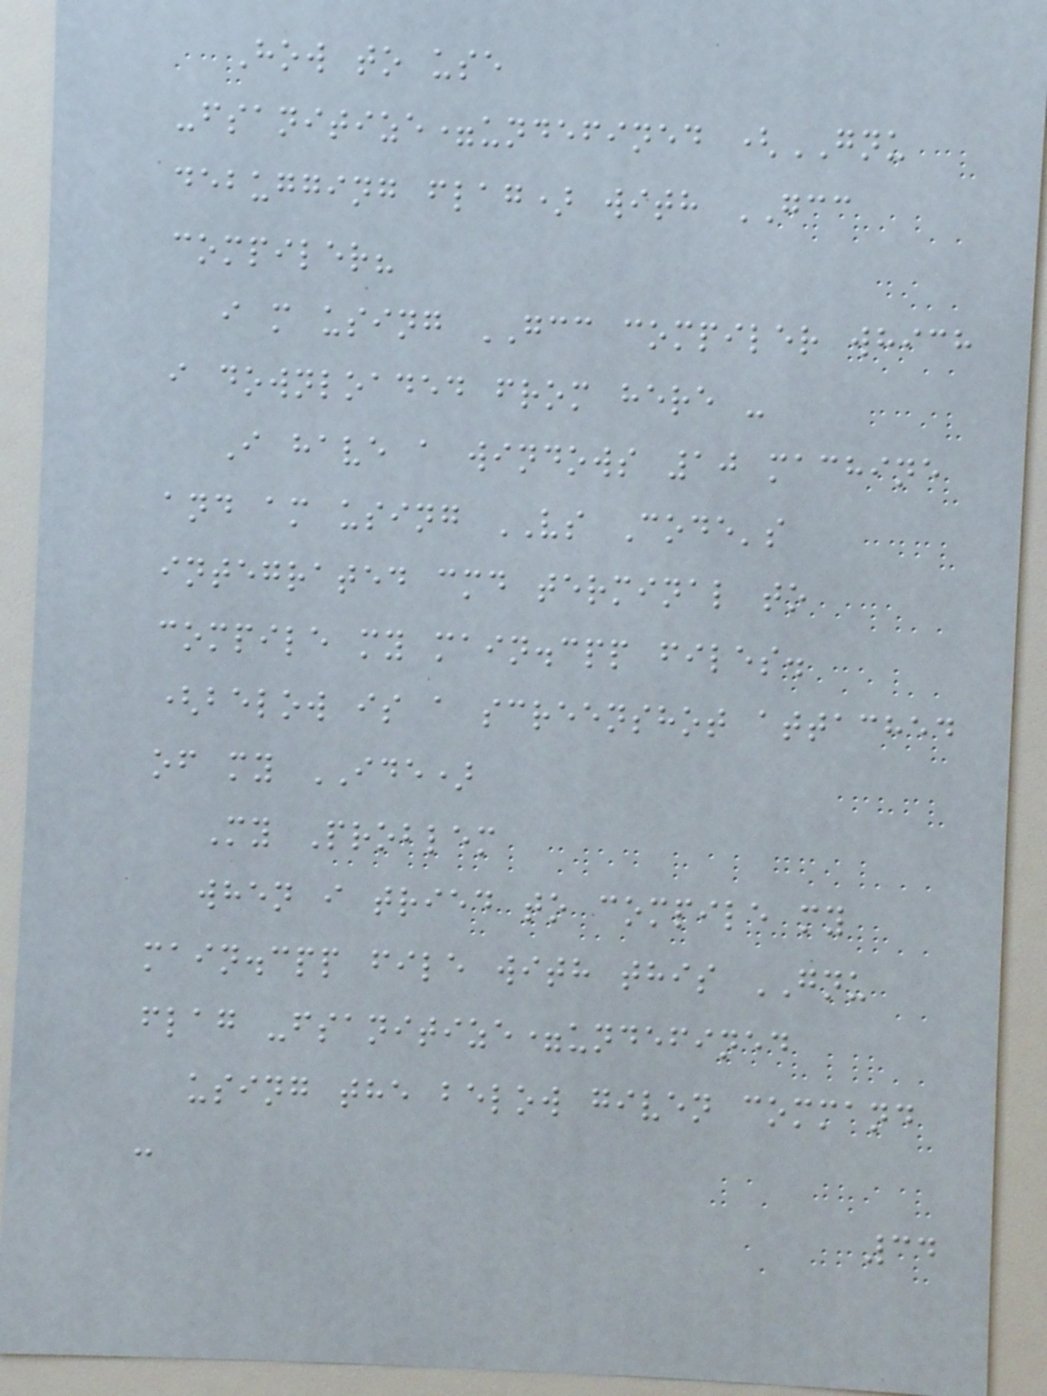How to use
-fsanitize=undefined (GNU
debugging flag) with GCC
compiler?
i m using GCC compiler which
i downloaded from here -
I have a windows 10 machine
and am using VS Code's
integrated cmd terminal to
compile my main.cpp files.
(below is a screenshot attached
of my IDE)
My Problem
when i tried to compile my
main.cpp file with this GNU
flag -fsanitize=undefined
using the below given command
:
34
